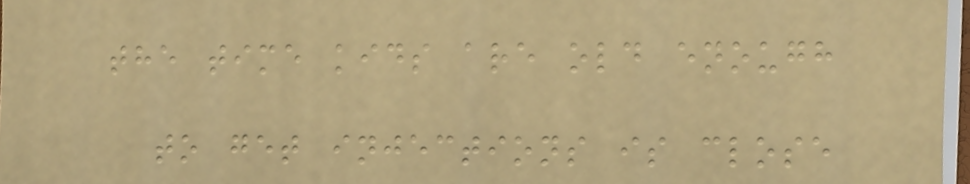the time kids are old enough
to get injections is close
